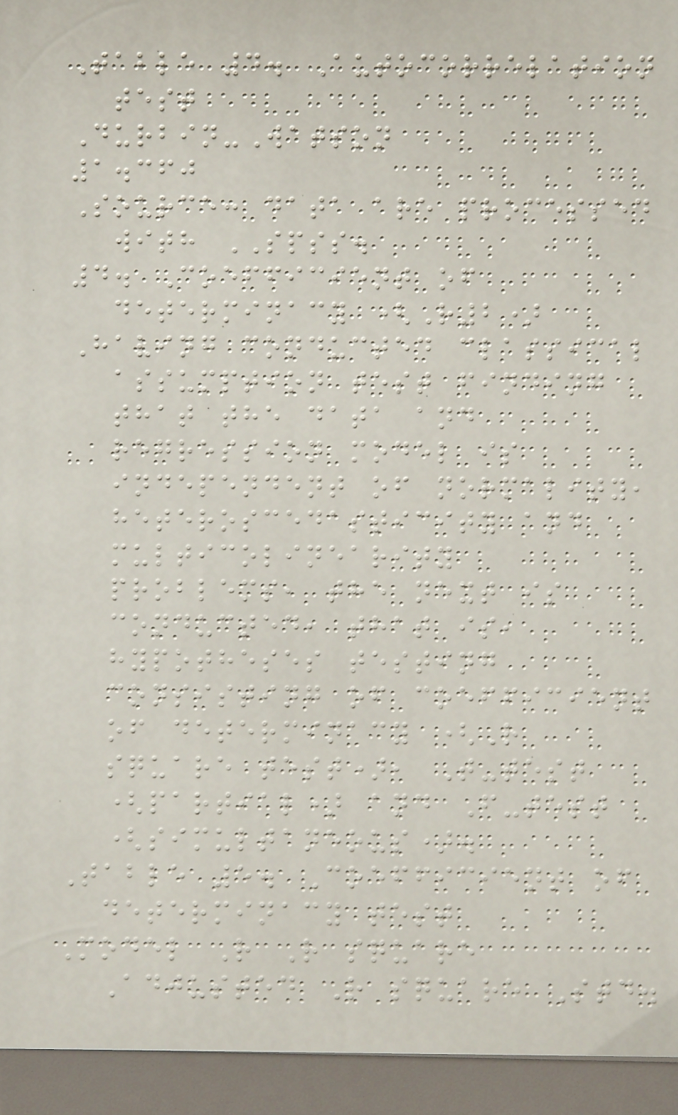Table 4. Autocorrelation
test
Durbin-Watson
1.360
Source: data are processed
with SPSS.
4. Coefficient of
determinacy (R2)
Having conducted classical
assumption test finding
that the data and
regression model is
independent of normality,
heteroscedasticity and
multicolinearity
problems, the next is
conducted, that is,
hypotheses testing
consisting of coefficient
of determinacy (R
square test), T-test
(partial) and F-test
(simultaneous).
Table 5. Coefficient of
determinacy test
Model R R square
Adjusted R square Std.
